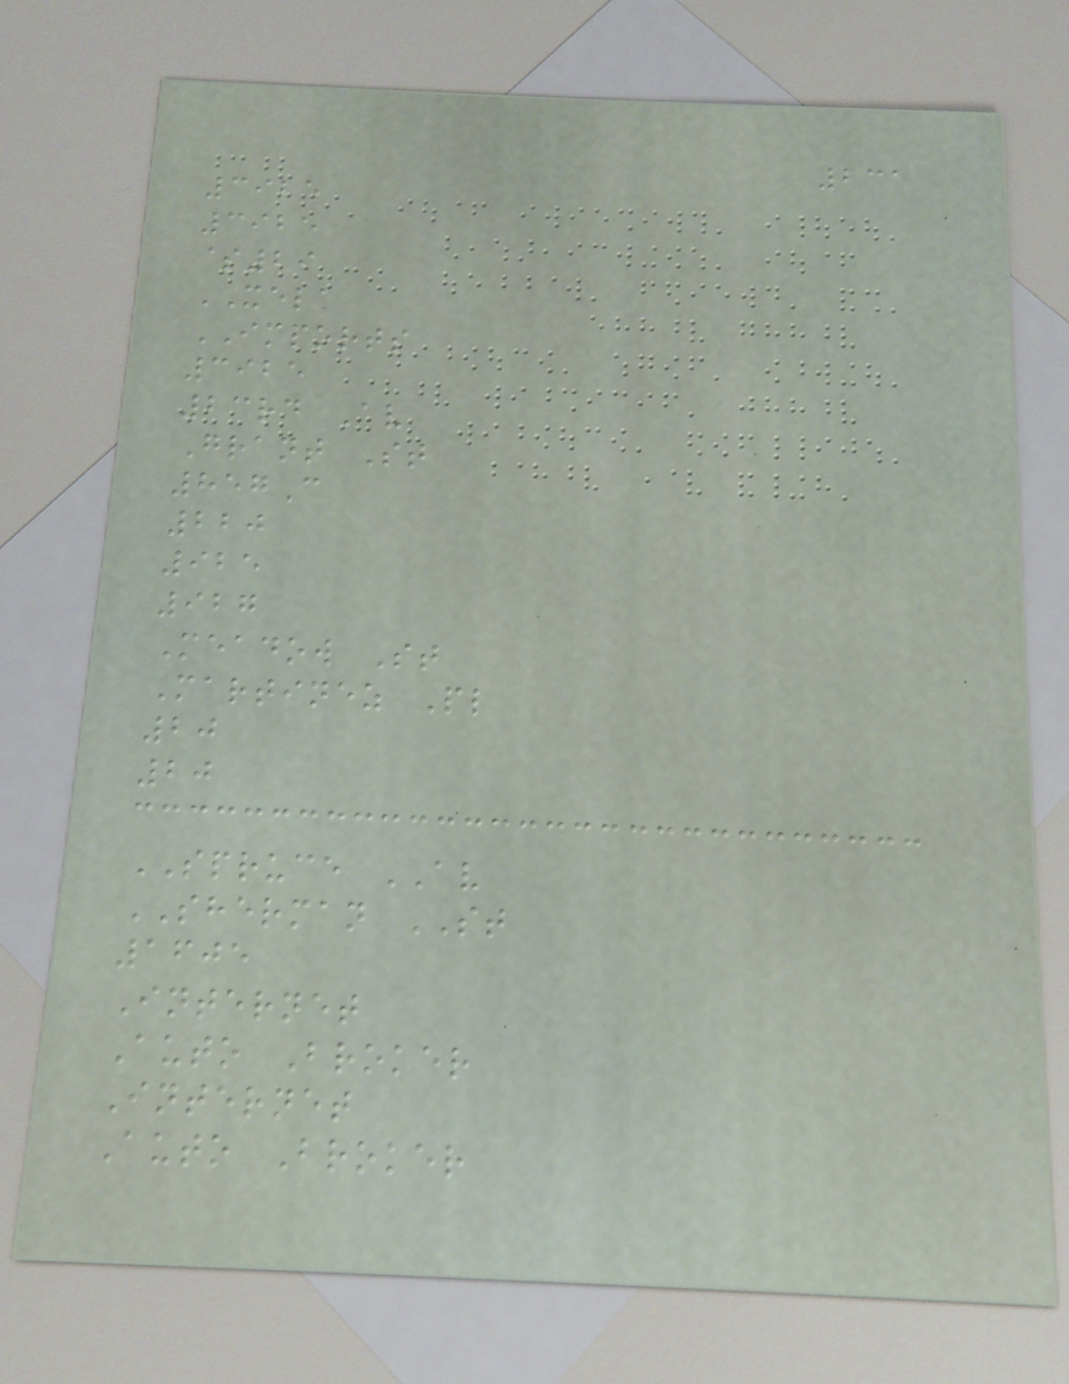231
3925
3925
$29
XELA
IMPORTS
3925
23rd Av
Grant St
857C
220
925
927
Meadow St
Martinez Pl
20
20
SPRUCE AV
SHERMAN ST
1605
Internet
Auto Broker
Internet
Auto Broker
